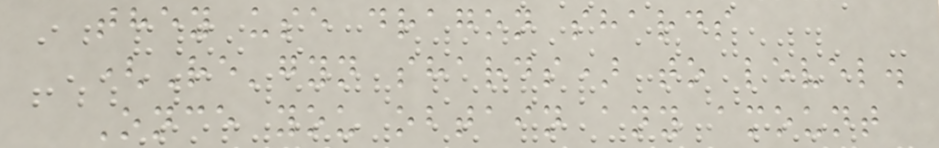they use dragon shards
(Re'gyn shards) to level.
Once you obtain any amount
